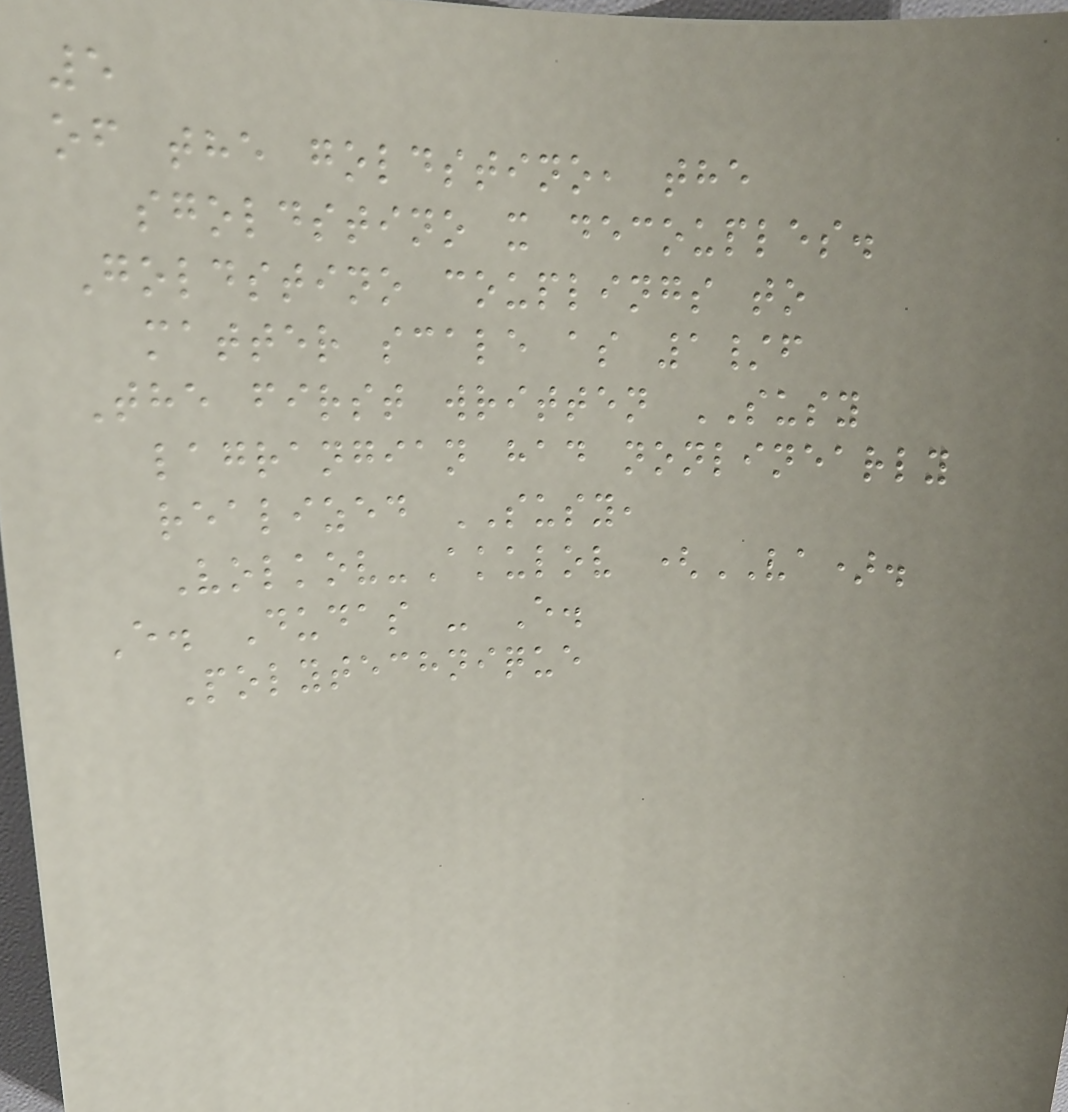5
of the goldstino, the
sgoldstino x decouples.
Goldstino couplings to
matter scale as 1/f
The first written SUSY
lagrangian had nonlinearly
realized SUSY,
Volkov-Akulov (VA).
E. Dudas - E.
Polytechnique
